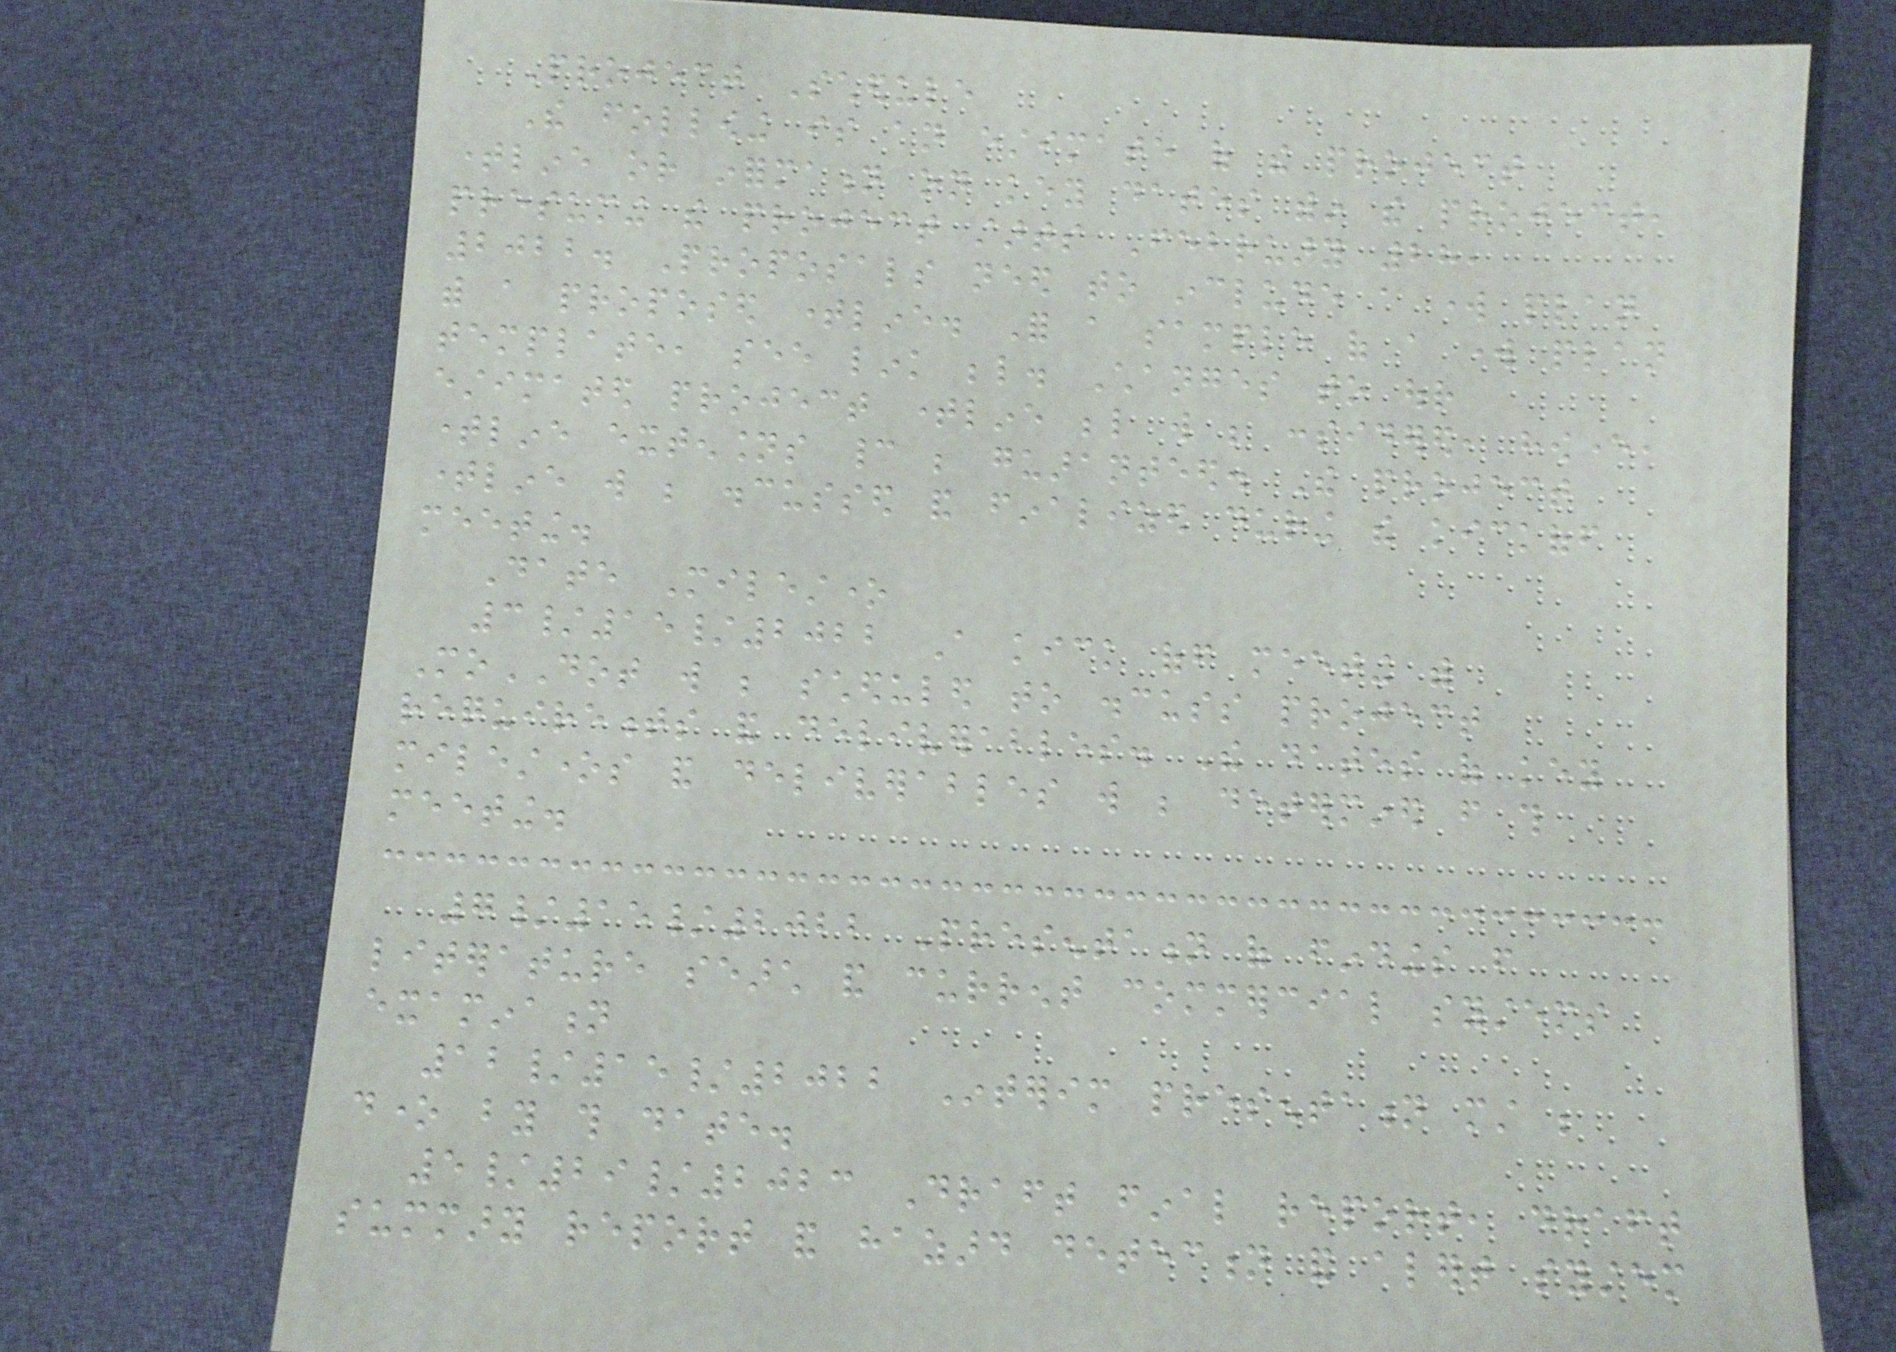Project Schedule
The following is an estimate of the project
timeline or information on key dates within the project,
presuming the project starts February 28,
2022. Proposals need to include a work plan
with a proposed timeline. For a sample of a work plan
template, see link below. Changes to our
estimated project timeline below will be considered, however,
timeline extensions cannot be guaranteed. The project
timeline will be discussed and finalized during the kickoff
meeting.
Date Milestone
3/15/2022 A kick off meeting with
MoDOT will be scheduled to discuss project
requirements and deliverables. The dates of key
milestones and deliverables will be determined from this
meeting.
7/15/2022 Presentation of findings from
literature search and current commercial systems
examination
12/15/2022 Interim presentation must be
done by this date.
5/29/2023 Draft final report, draft
summary report and hazard detection and alert system
